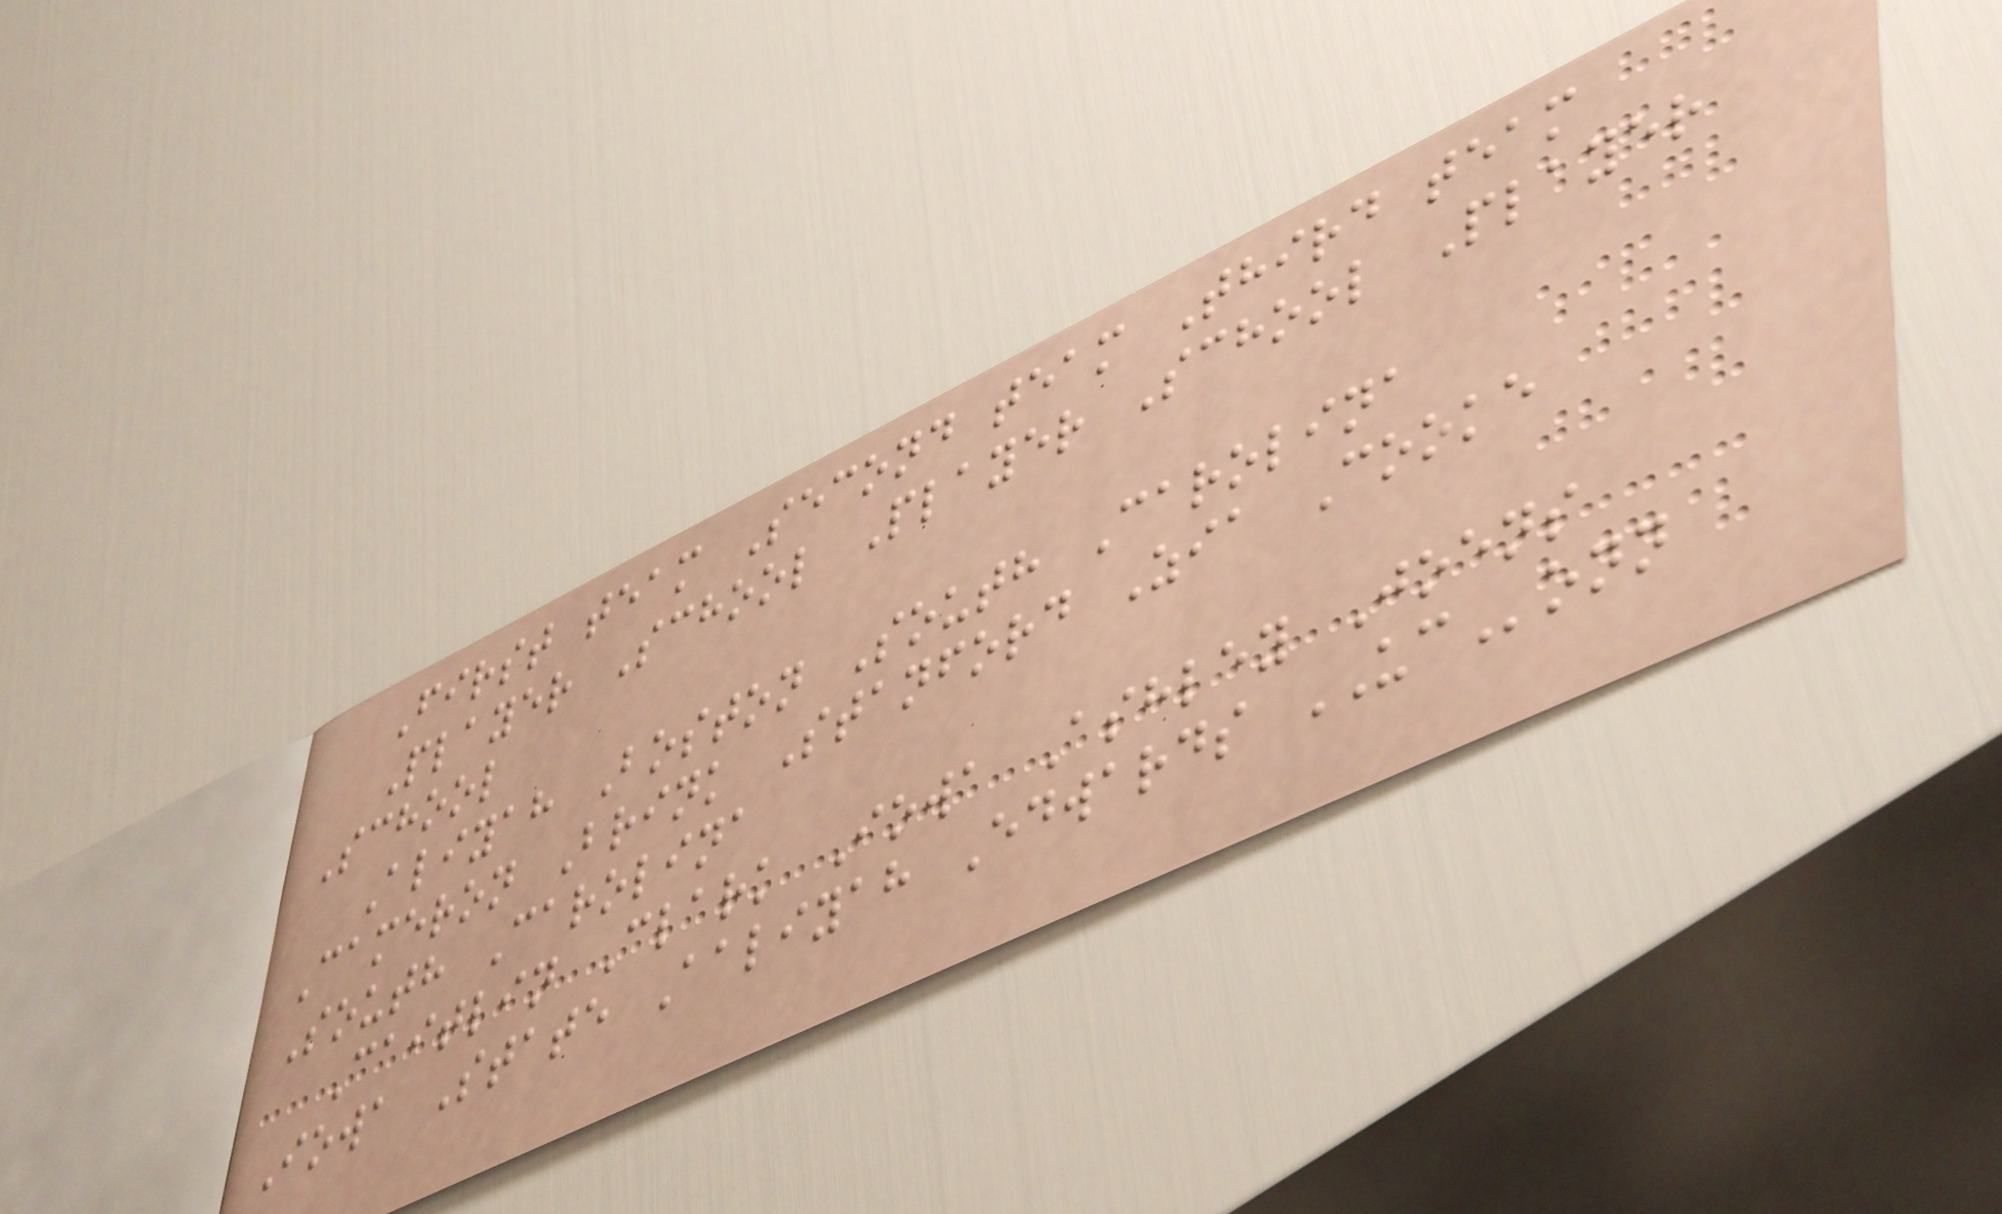First team Second team Third team
Player School Player School Player
School
Aliyah Boston South Carolina
Cameron Brink Stanford Zia Cooke
South Carolina
Caitlin Clark Iowa Ashley Joens
Iowa State Aaliyah Edwards UConn
